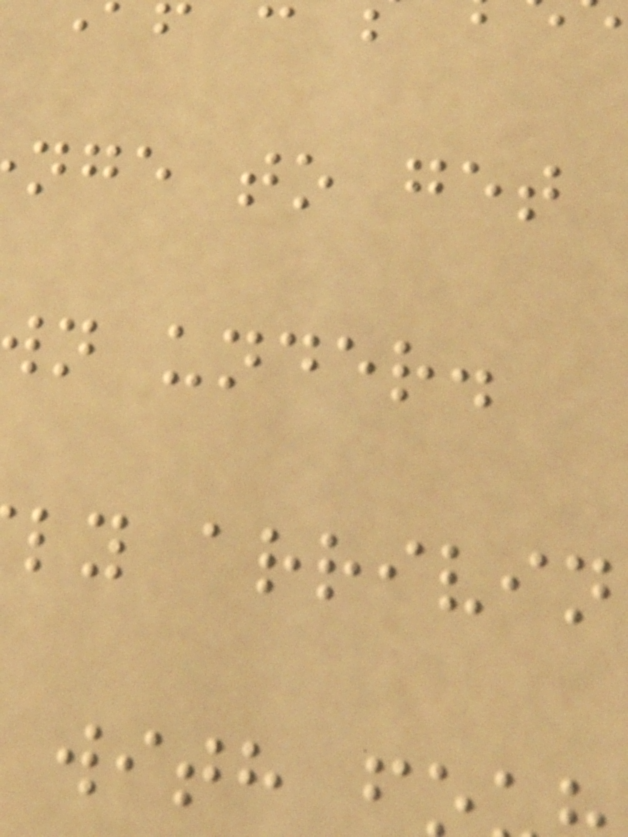nge to get
n under.
ly arrivin
